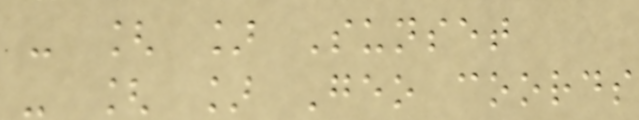- [ ] Sunset
- [ ] Geo coords
